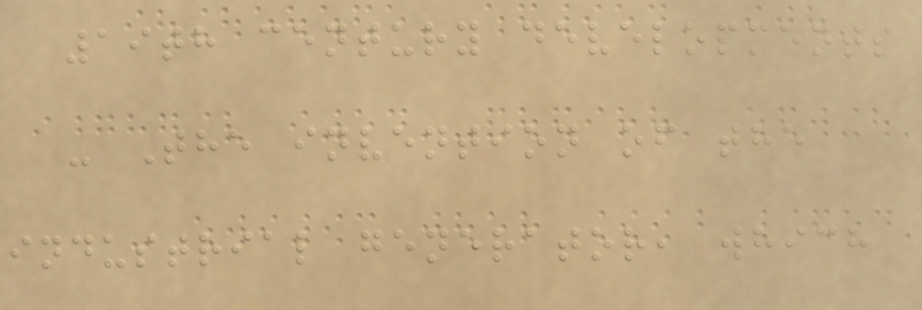19th century developments
- The invention of the
industrial generator, which
